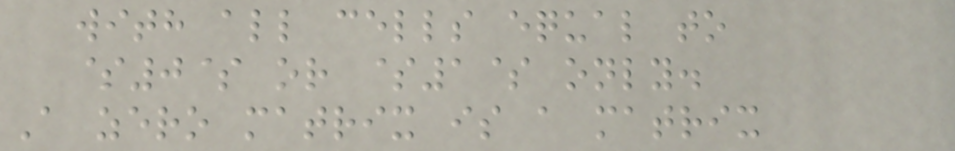with all cells equal to
$0$ or $1$ only.
A zero matrix is a matrix
